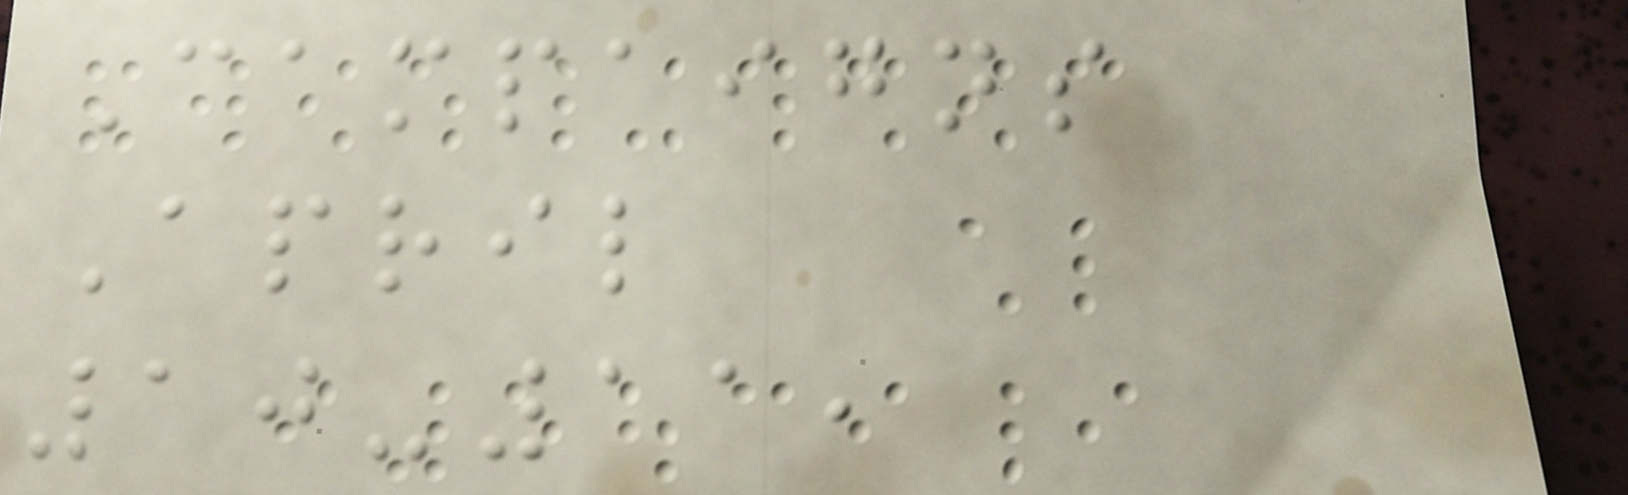Campaigns
April
10-11,
